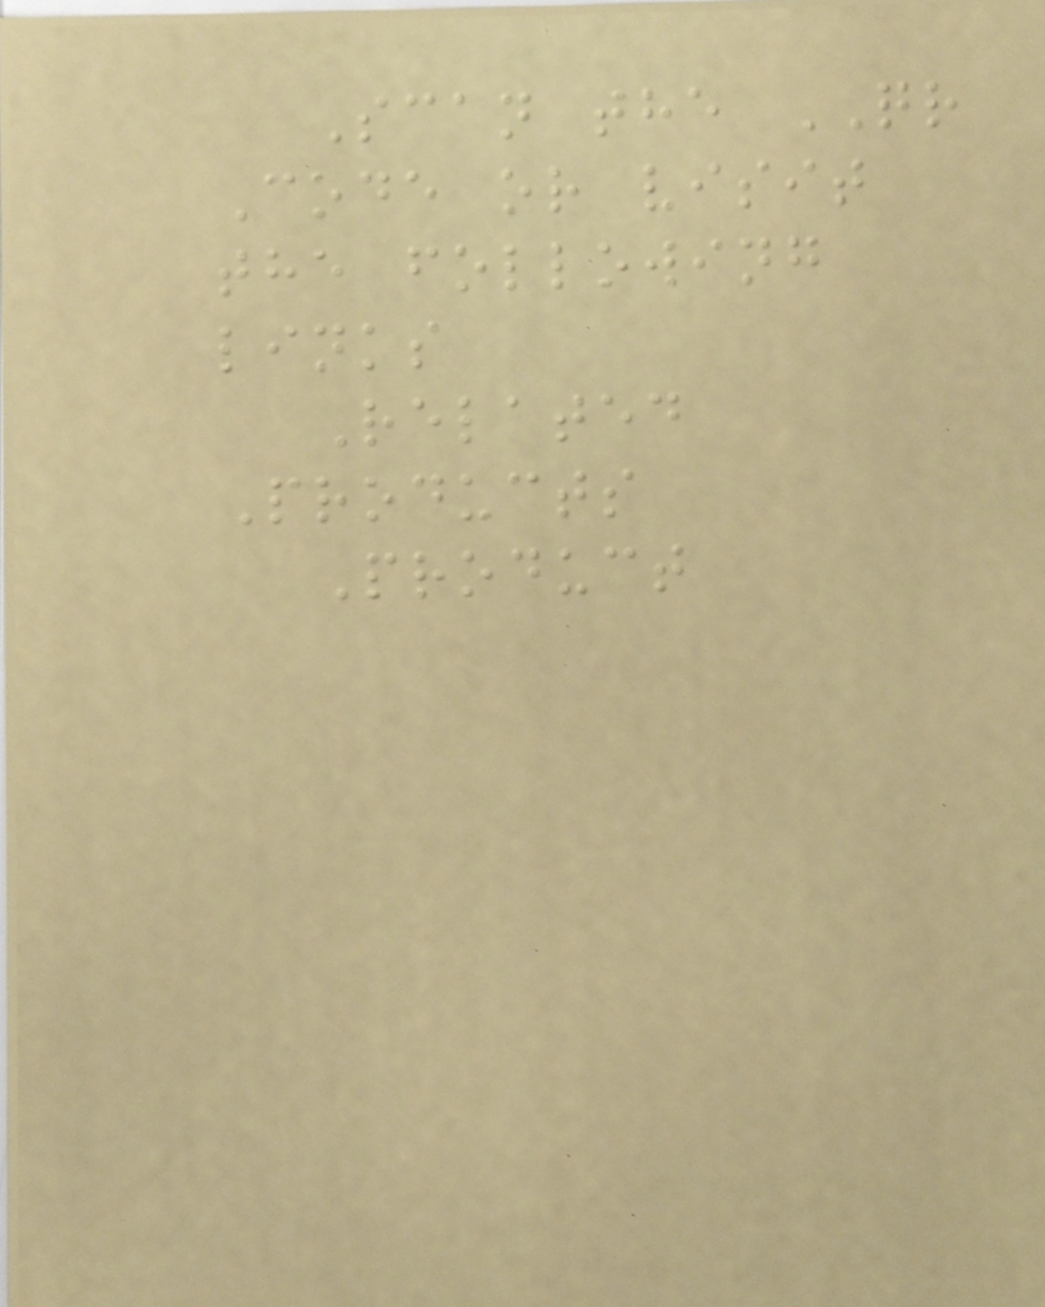Scan the QR
Code or visit
the following
links
Related
Products
Product
